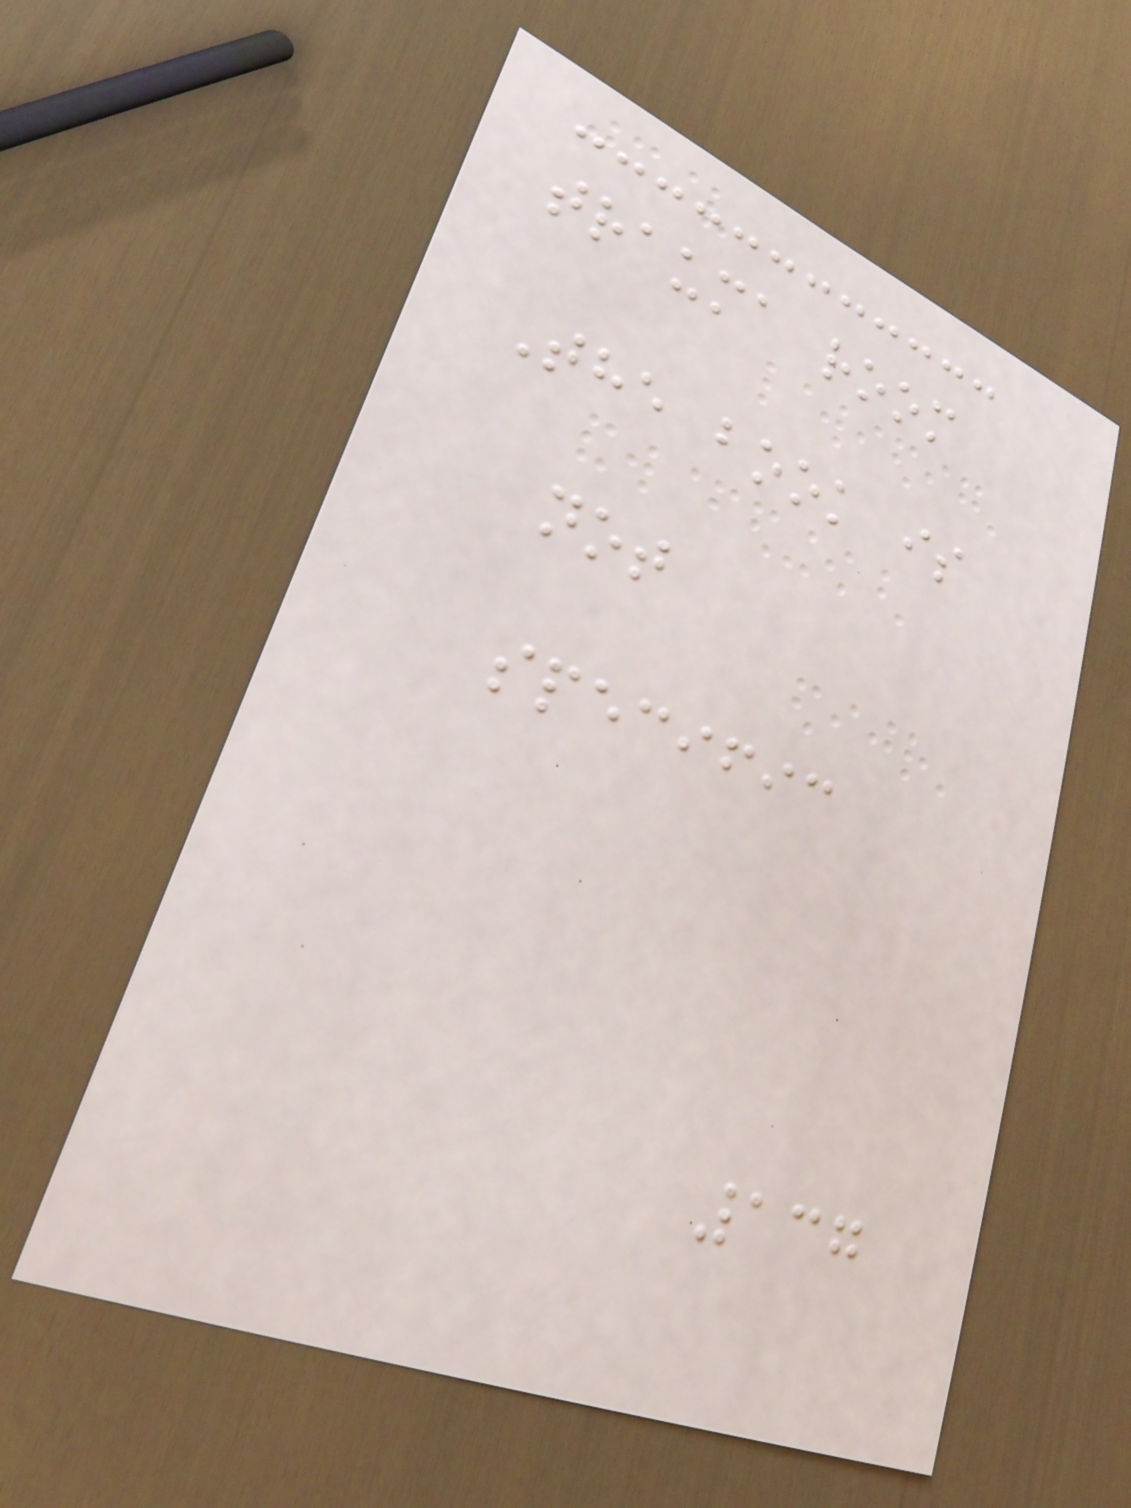trauma room
The book is
not
specific
137
